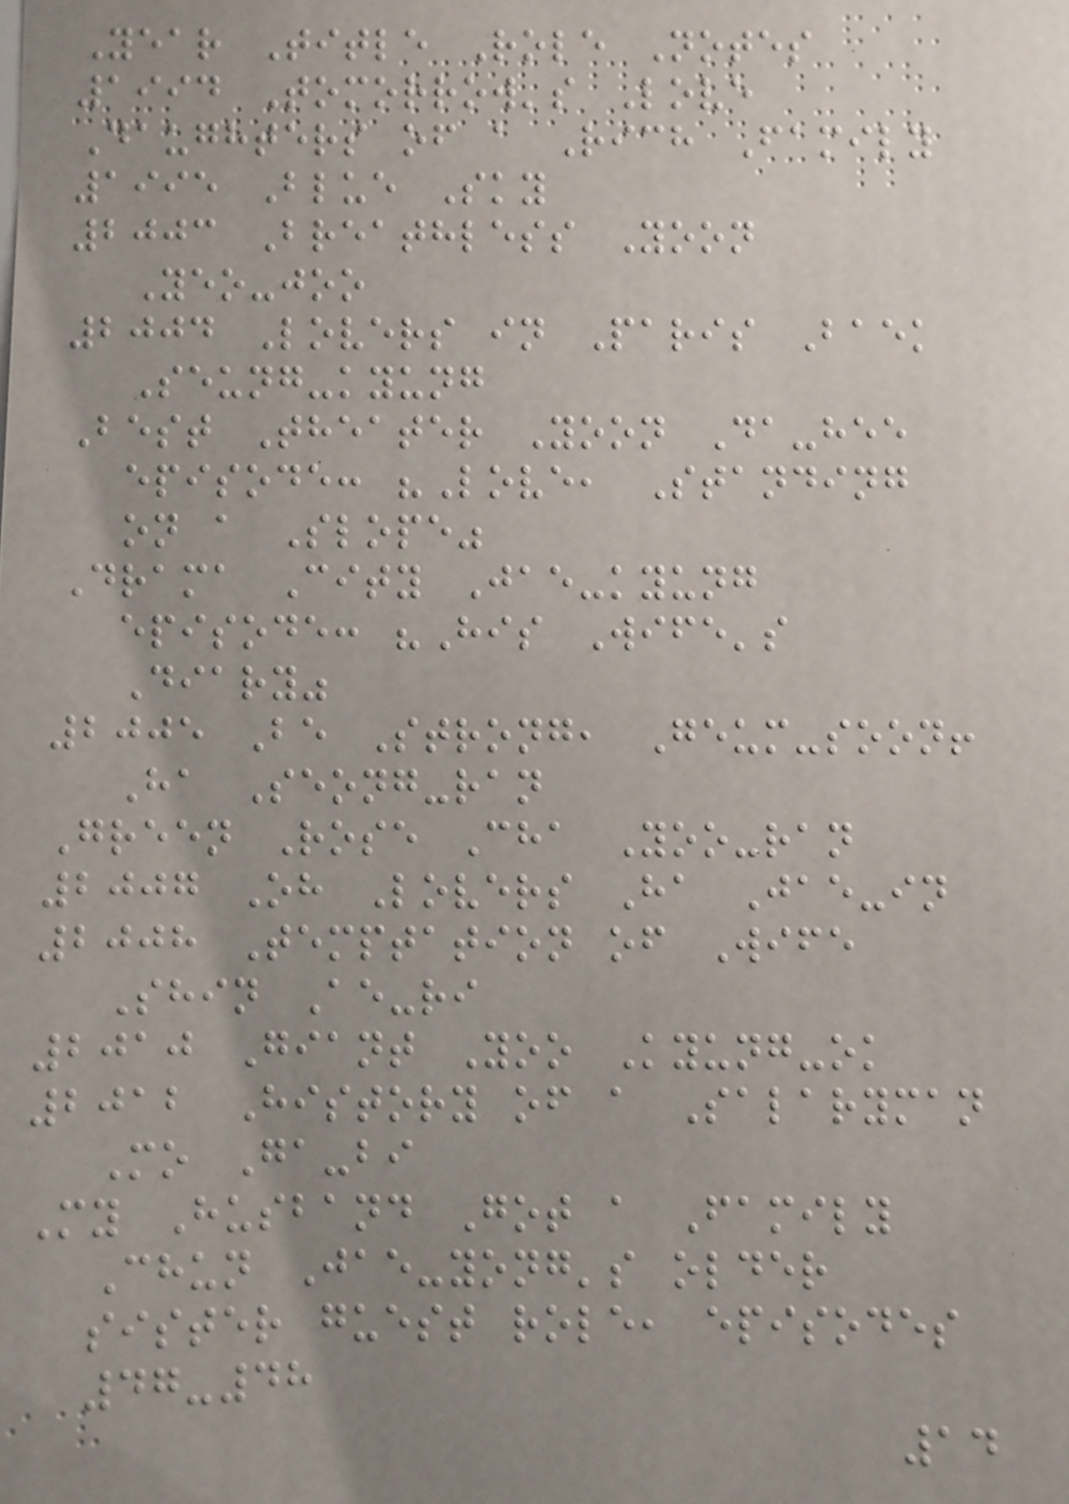Year Title Role Notes
1994 Tomorrow's Love
Daughters of a Rich Family
1995 Blue Sky
2003 Breathless Yoon
Yeo-joo
2004 Lovers in Paris Baek
Seung-kyung
Best Theater Yoon Da-hee
episode: "Love, Standing
on a Slope"
Drama City Jae-kyung
episode: "His Wife's
Diary"
2005 Be Strong, Geum-soon!
Ha Seong-ran
Green Rose Cha Yoo-ran
2007 Oh Lovers Ha Jae-in
2008 Temptation of Wife
Shin Ae-ri
2010 Giant Yoo Kyung-ok
2012 History of a Salaryman
Mo Ga-bi
My Husband Got a Family
Chun Jae-yong's older
sister guest role, episodes
47-48
14
